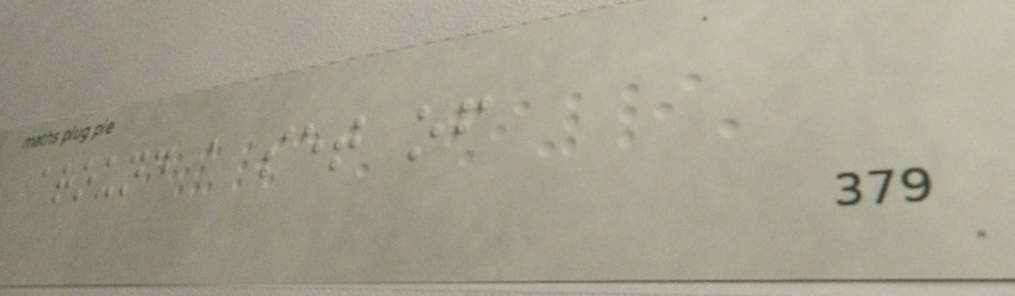around a set of
